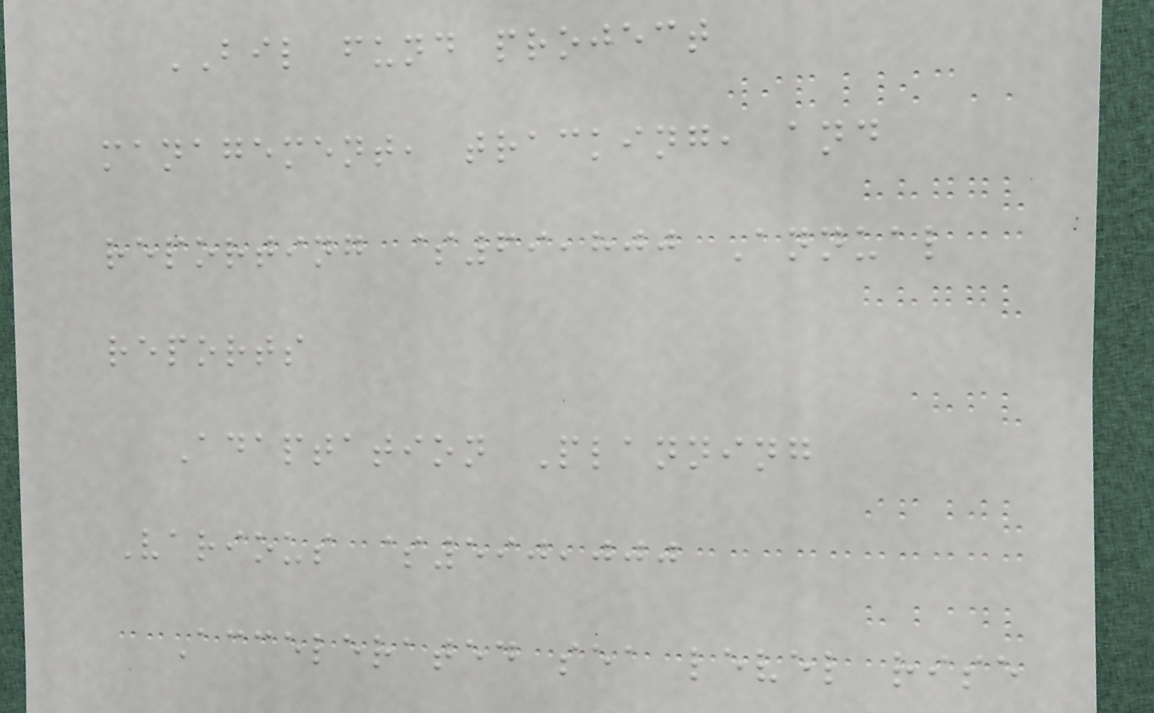BIL fund project
management, tracking, and
reporting $69,800 Annual
reports
Adaptation Planning
Various $590,000
Accelerated sea level rise
